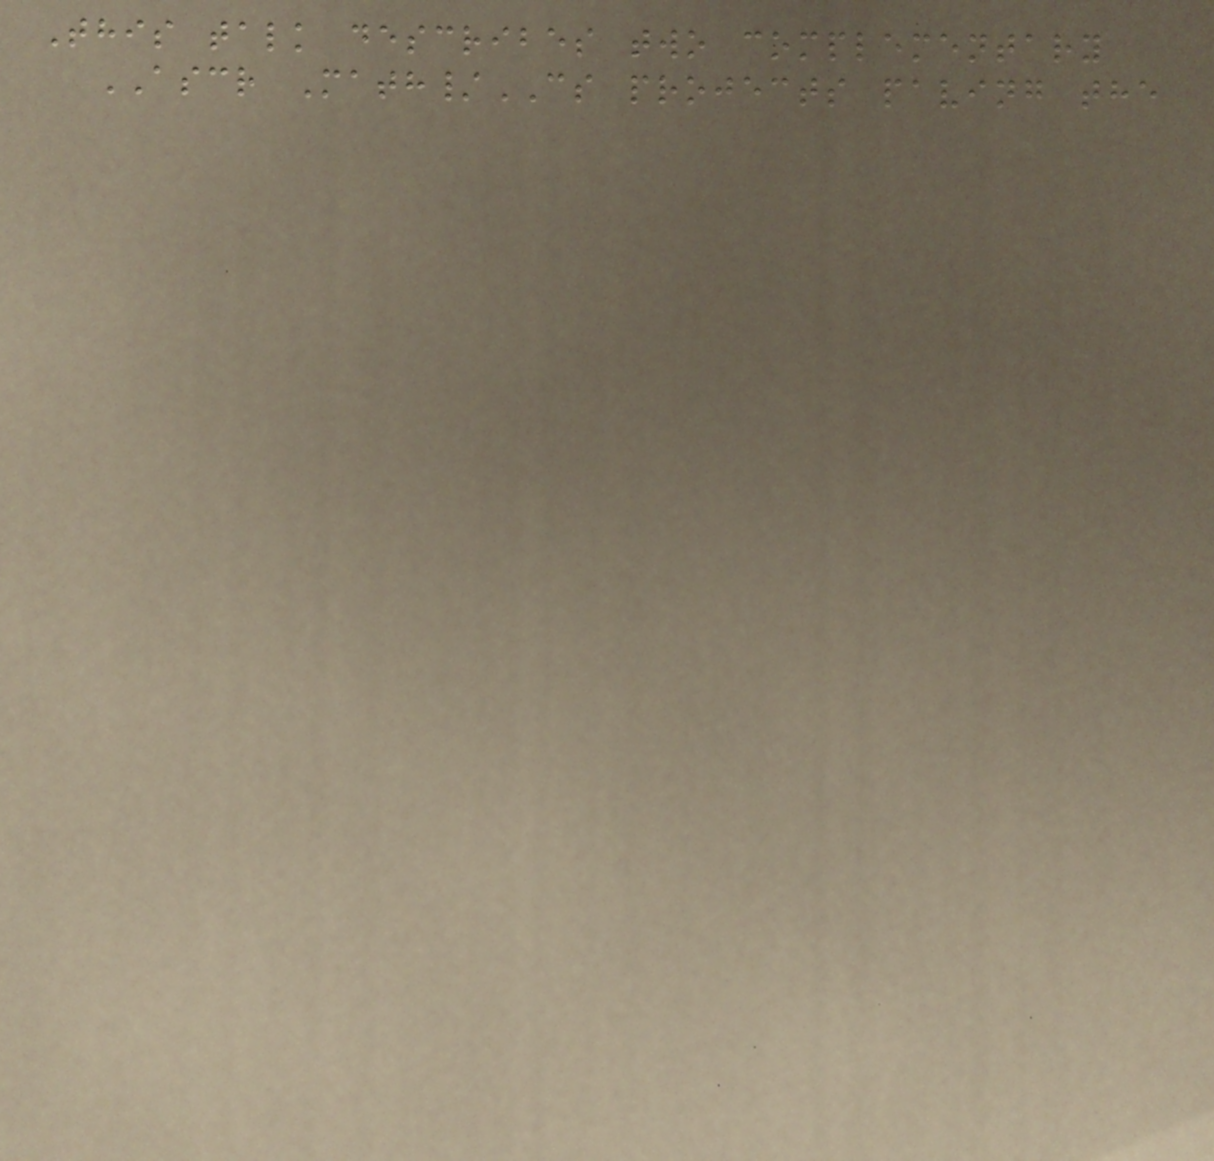This talk describes two complementary
ASCR Math/CS projects paving the
